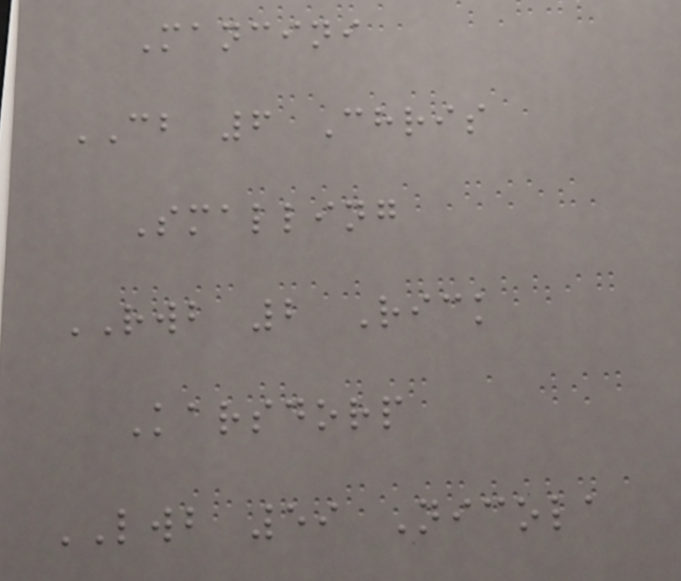Mancini
CB 6 Chris
Smalling
RWB 2 Rick
Karsdorp
LWB 59 Nicola
